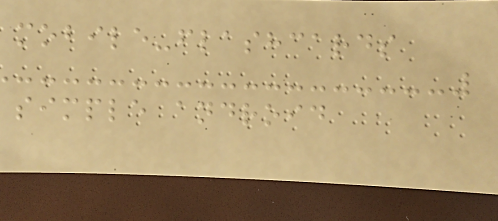mobile-flashcards
simple android
